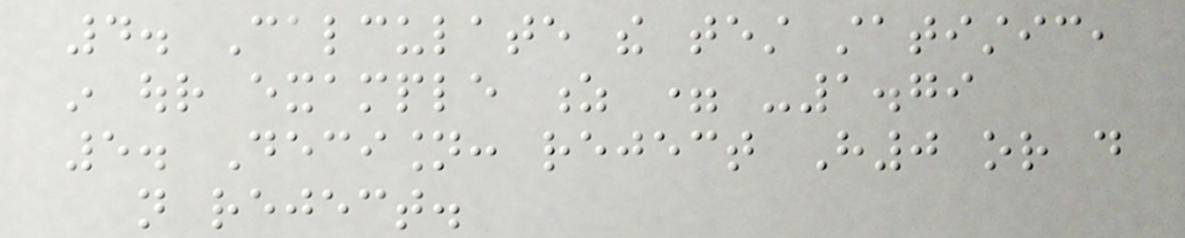4. Calculate the test statistic,
in our example z = -1.79
5. Decision: reject H0 or do
not reject.
